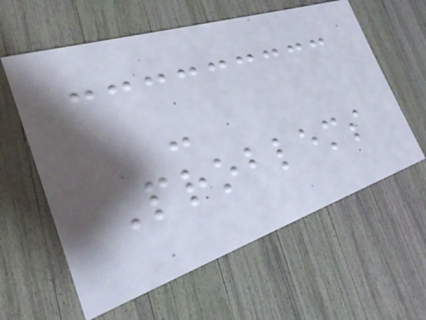-
Problems
